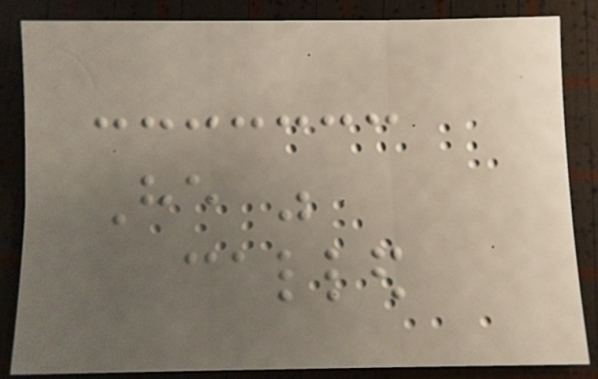He was
called
